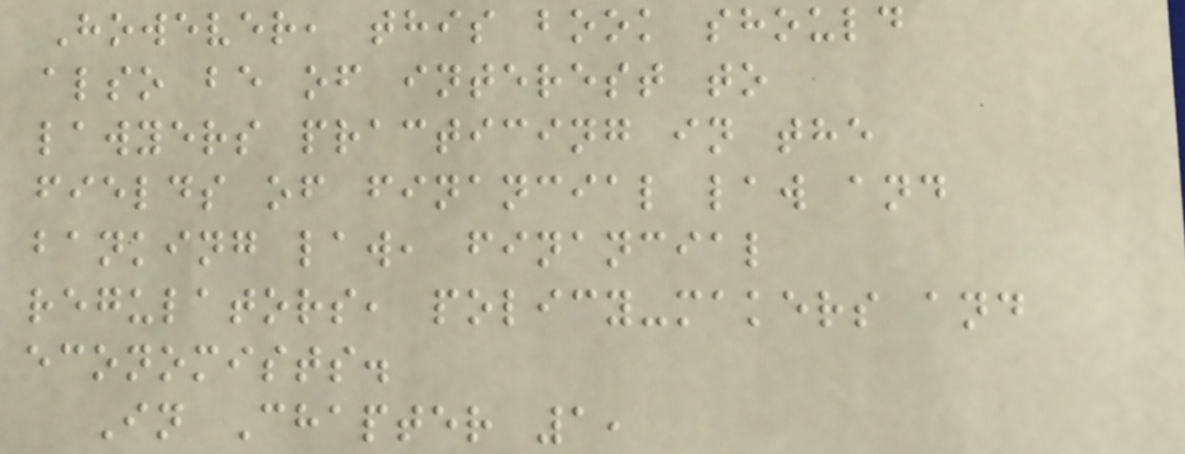However, this book should
also be of interest to
lawyers practicing in the
fields of financial law and
banking law, financial
regulators, policy-makers and
economists.
In Chapter 1,
